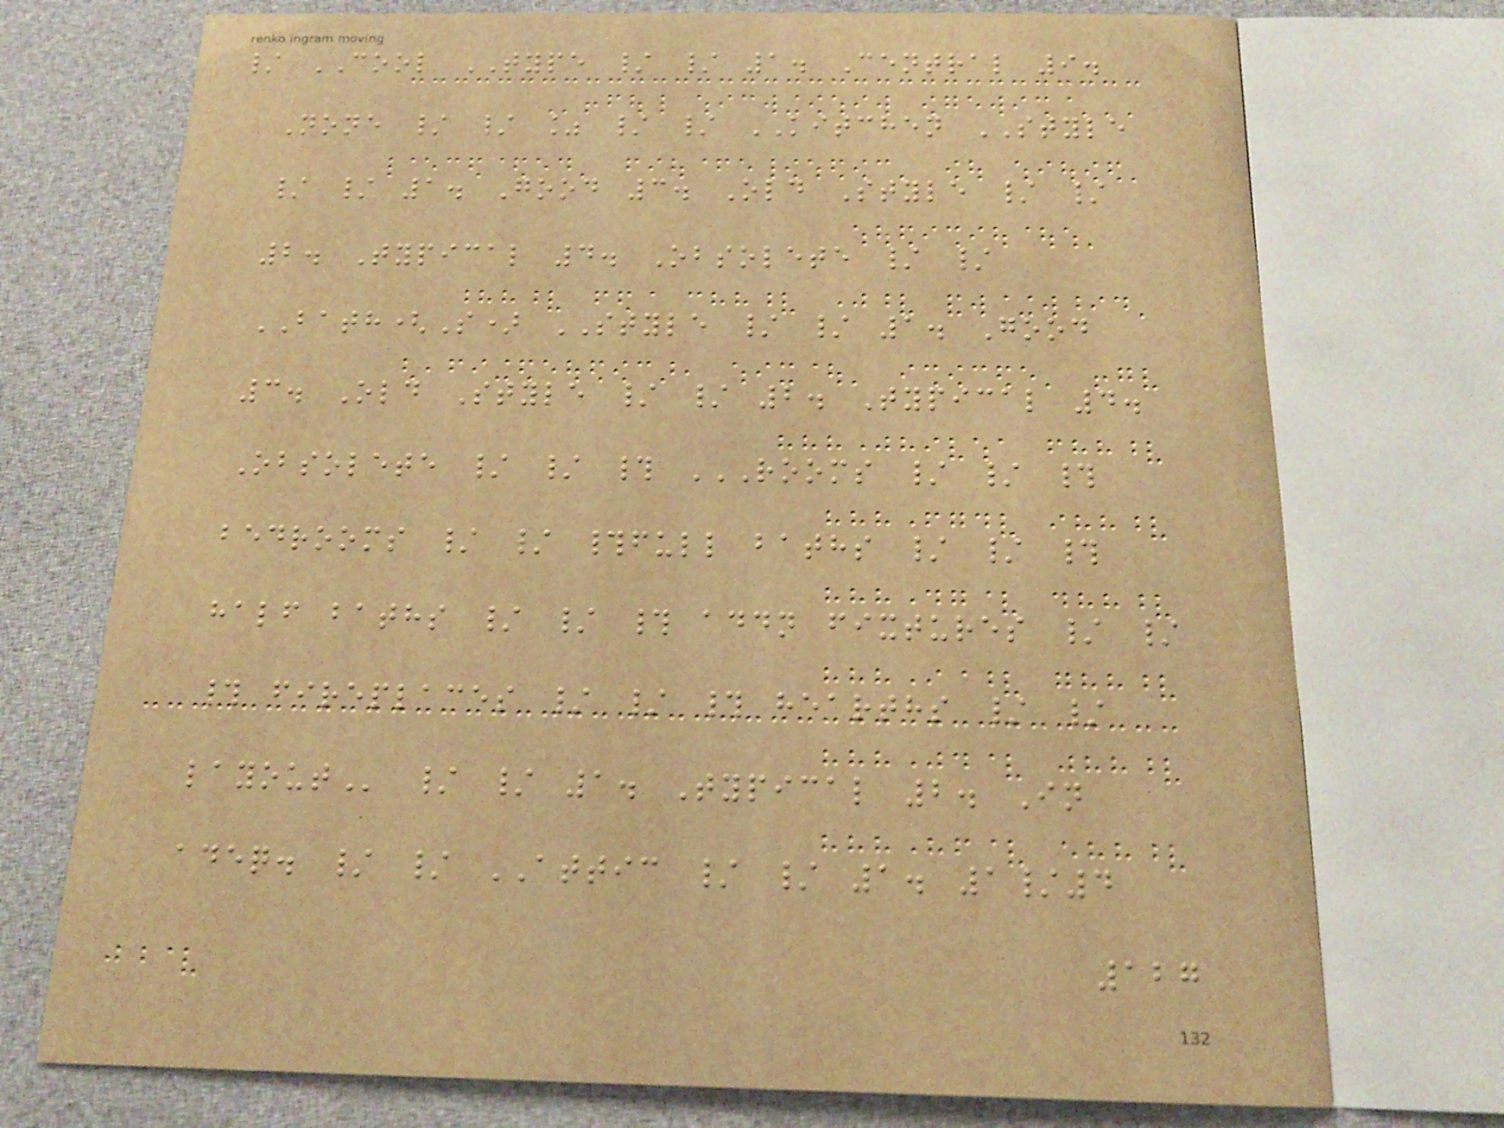/ COOL TYPE / / 1. Central 9.
None / / % / / KITCHEN STYLE
/ / 1. Good 3. Old Style / /
2. Typical 4. Obsolete / /
BATH(S) STYLE / / 1. Good
3. Old Style / / 2. Typical 4.
Obsolete / / # ROOMS / / #
BEDROOMS / / #FULL BATHS / / #
HALF BATHS / / # ADDN FIXTURES / /
# FIREPLACES / / # HEARTHS / /
LAYOUT / / 1. Typical 2. In
adeq. / / ATTIC / / 1. 1/4
127
